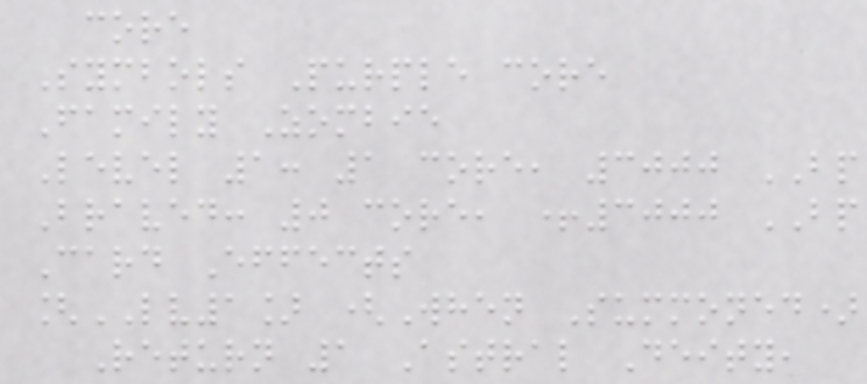core
Symbols Purple core
Family Zombie
Level 1: 1 core, 3000 BP
Braved: 0 core, +3000 BP
Card Effects
[LV1] (When Summoned)
Return 1 Astral Deity,
